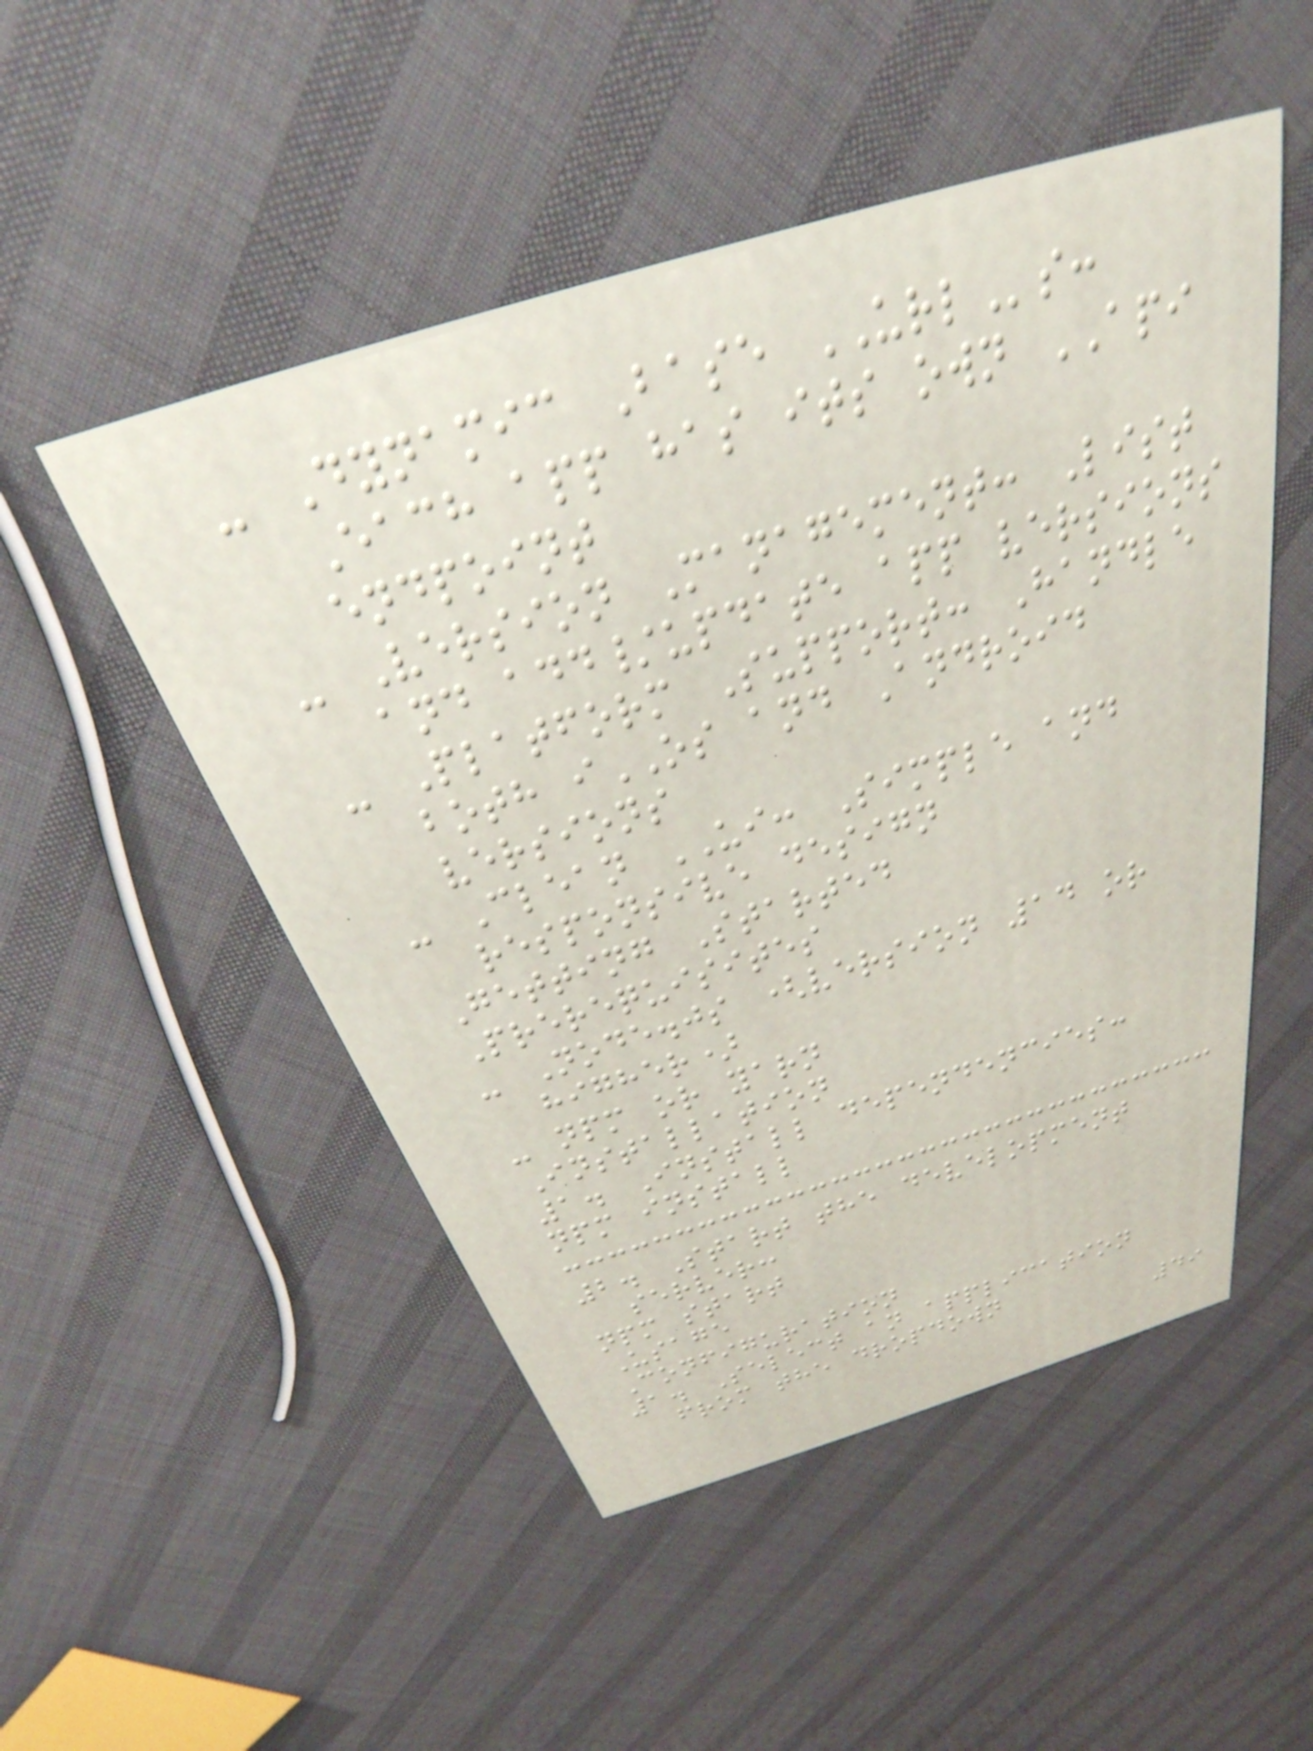- Dynamic Base URLs:
Each app has its own API
endpoint
- Version Management: List
and add/update app versions
- Platform Support: Handle
both iOS and Android
versions
- Clean UI: Simple and
responsive design
Getting Started
Prerequisites
- Node.js (version 14 or
higher)
- npm or yarn
Installation
1. Install dependencies:
npm install
2. Start the development
server:
npm start
Usage
Configuration
1. Select an application
from the dropdown
49
